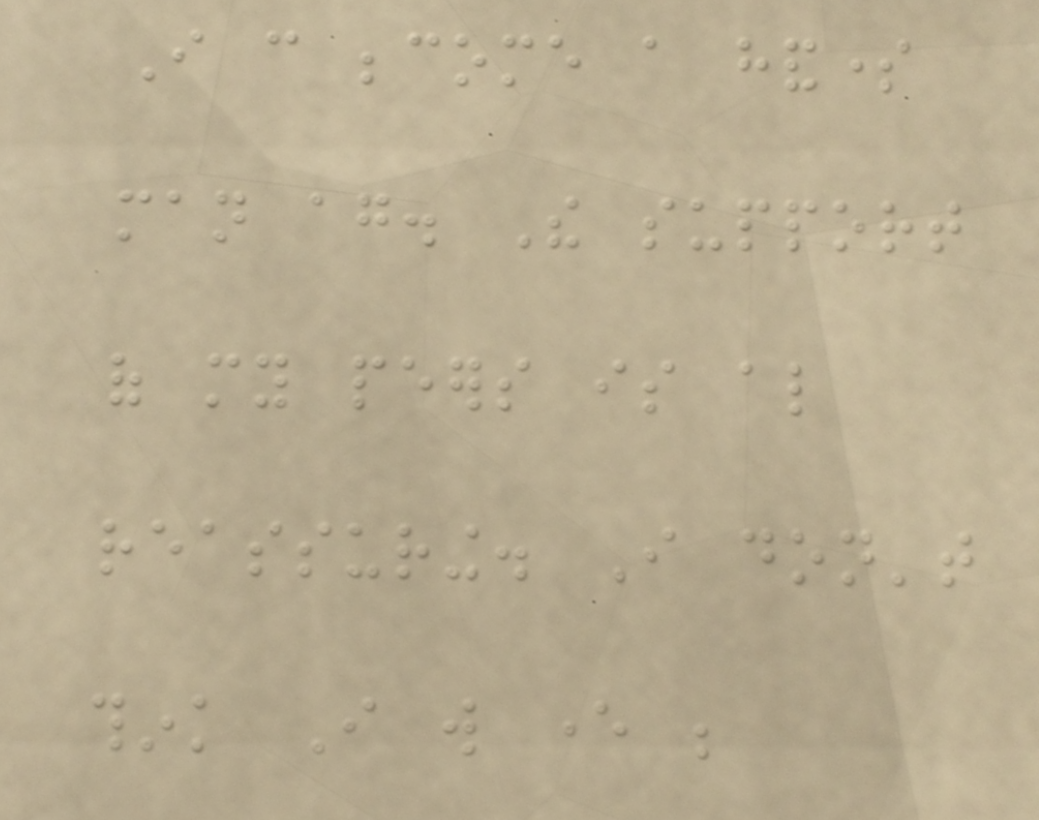I can become a handsome
man again. The support
of my peers is also
reassuring. I don't
think I will ever be
